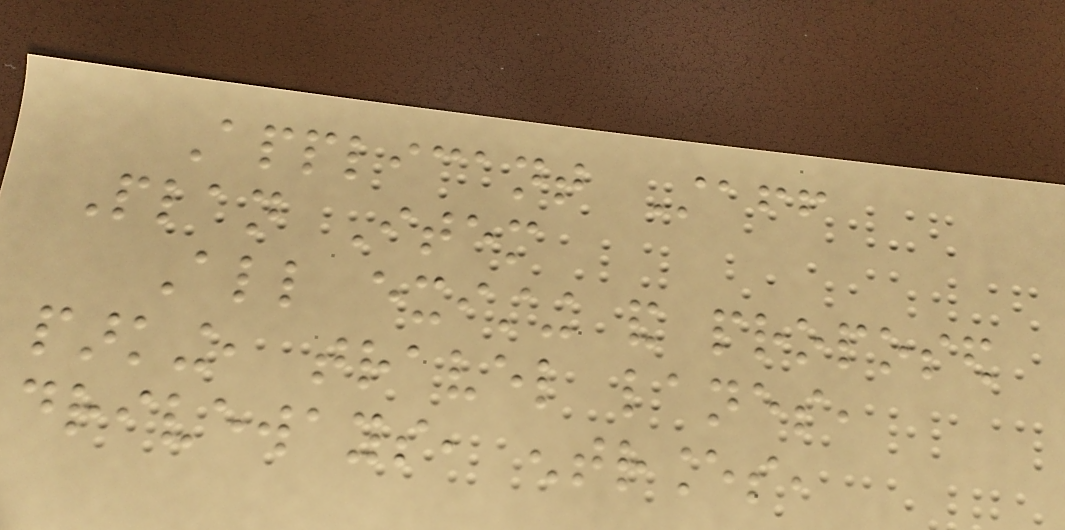Applicant Staff
Plan Item
All existing and proposed
parking, travel lanes,
driveways, entrances,
